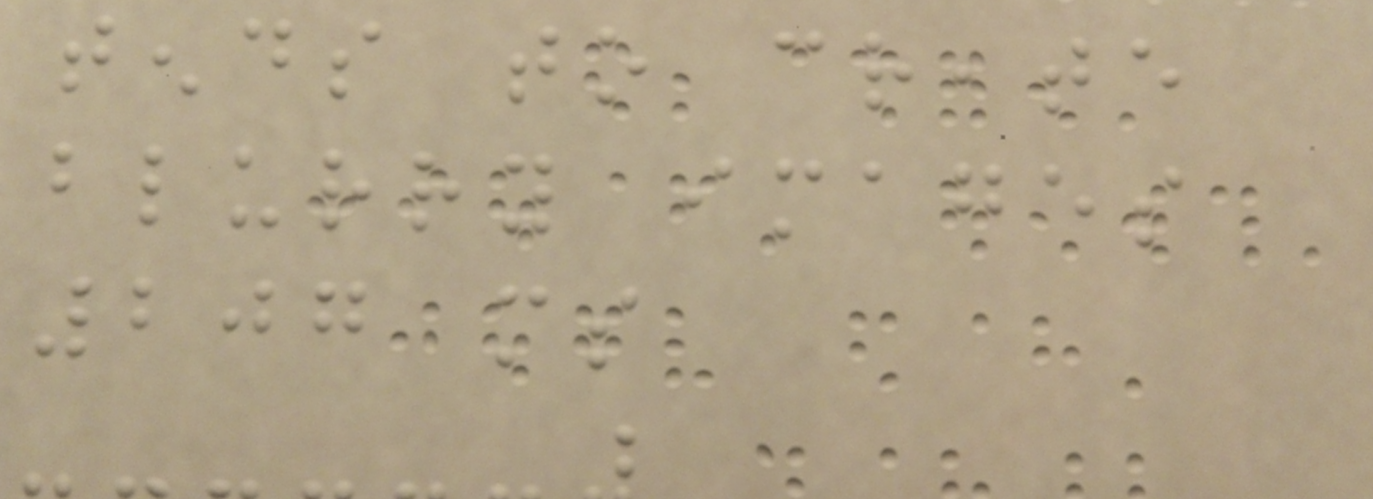tends to create
blurry images
207 ms
